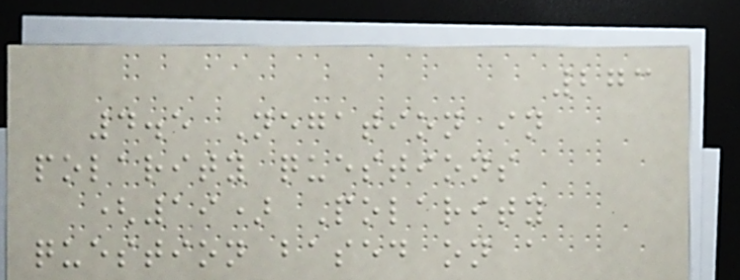273
4.5 Negation in
polarity questions
(19) Polarity
question based on a
